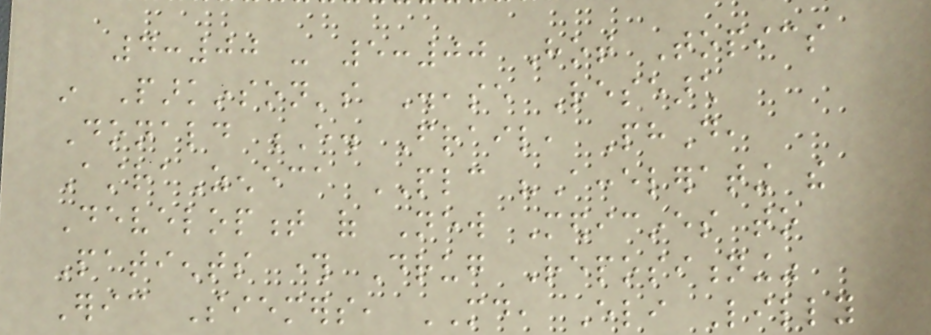4:00 - 5:00 Hot Topics
in Parkinson's Disease Research
Donald E. Frail, PhD,
AstraZeneca PLC "Accelerating the
Development of New Medicines to
Patients through Drug Repositioning"
Eric Siemers, MD, Eli Lilly
